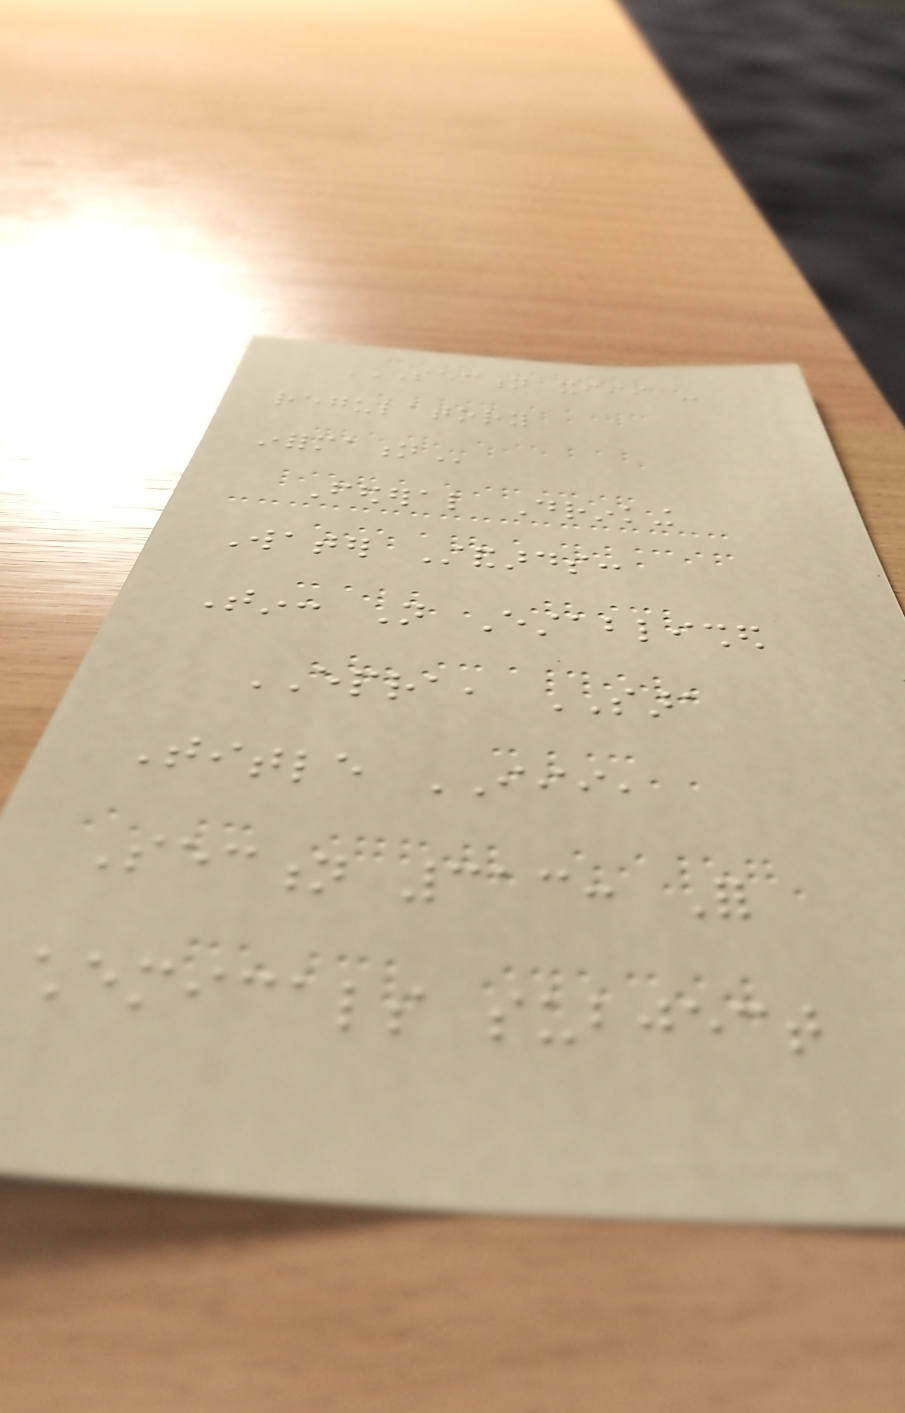SECTION XIII -
REGULATORY
INFORMATION
Federal Drinking
Water Standards:
Tin: Not Established
EPRA, SARA
Title III,
Section 313: For
chemicals subject
